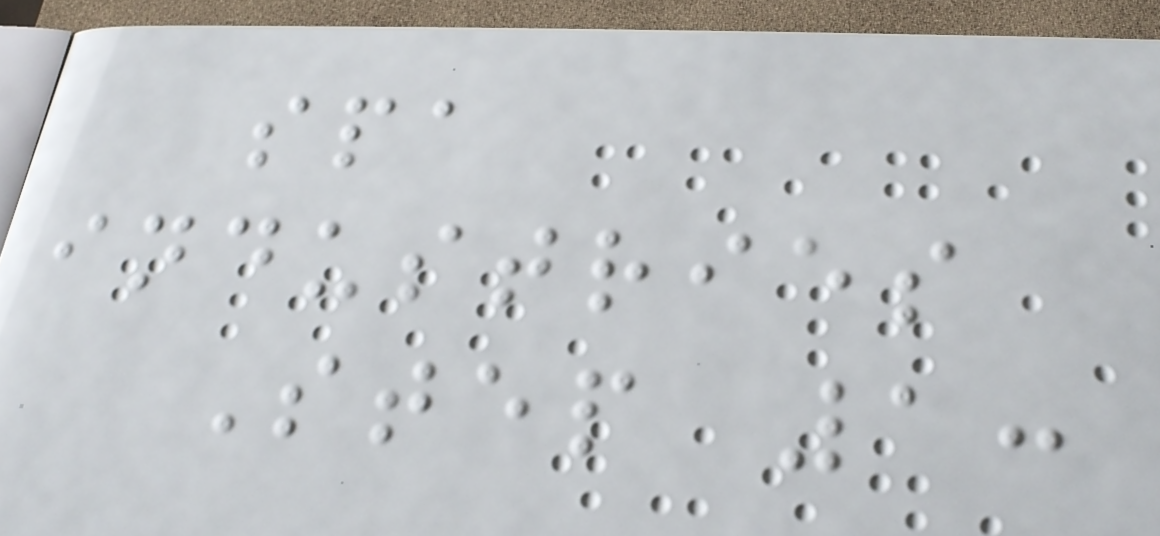spa
industries
Step 1:
